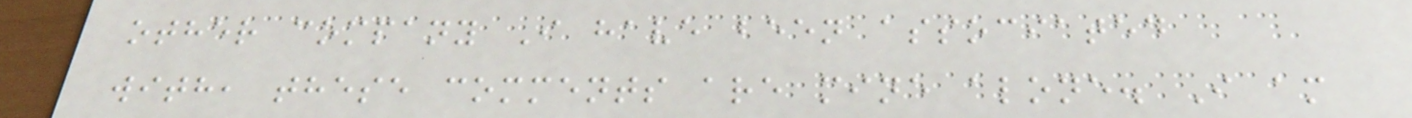other company I have been associated
with, these comments are mine alone. I am
